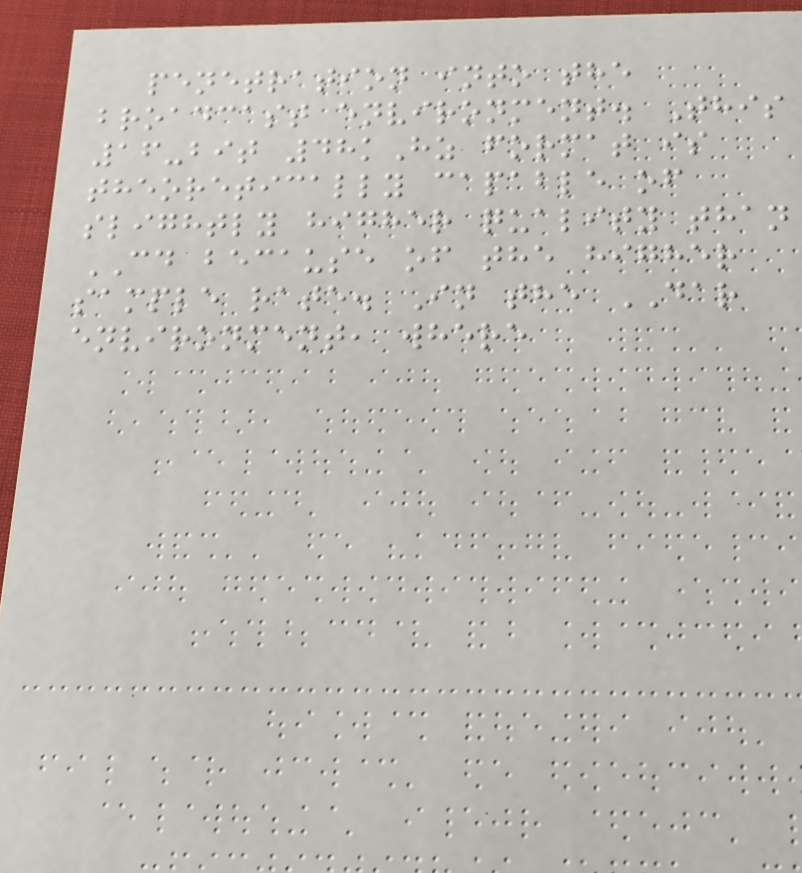penetration into the
broadcast environment. This
16-bit 48kHz format is
theoretically capable of
slightly higher quality than
CD because of the higher
sample rate. In the DAR
environment, where
